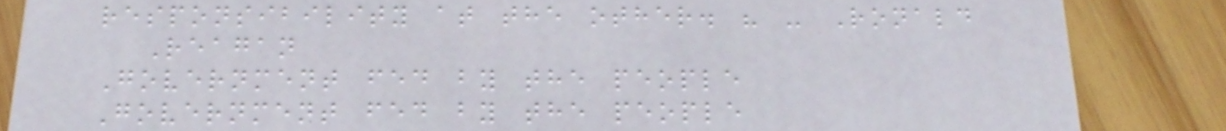responsibility at the other. " - Ronald
Reagan
Government fed by the people
Government fed by the people
